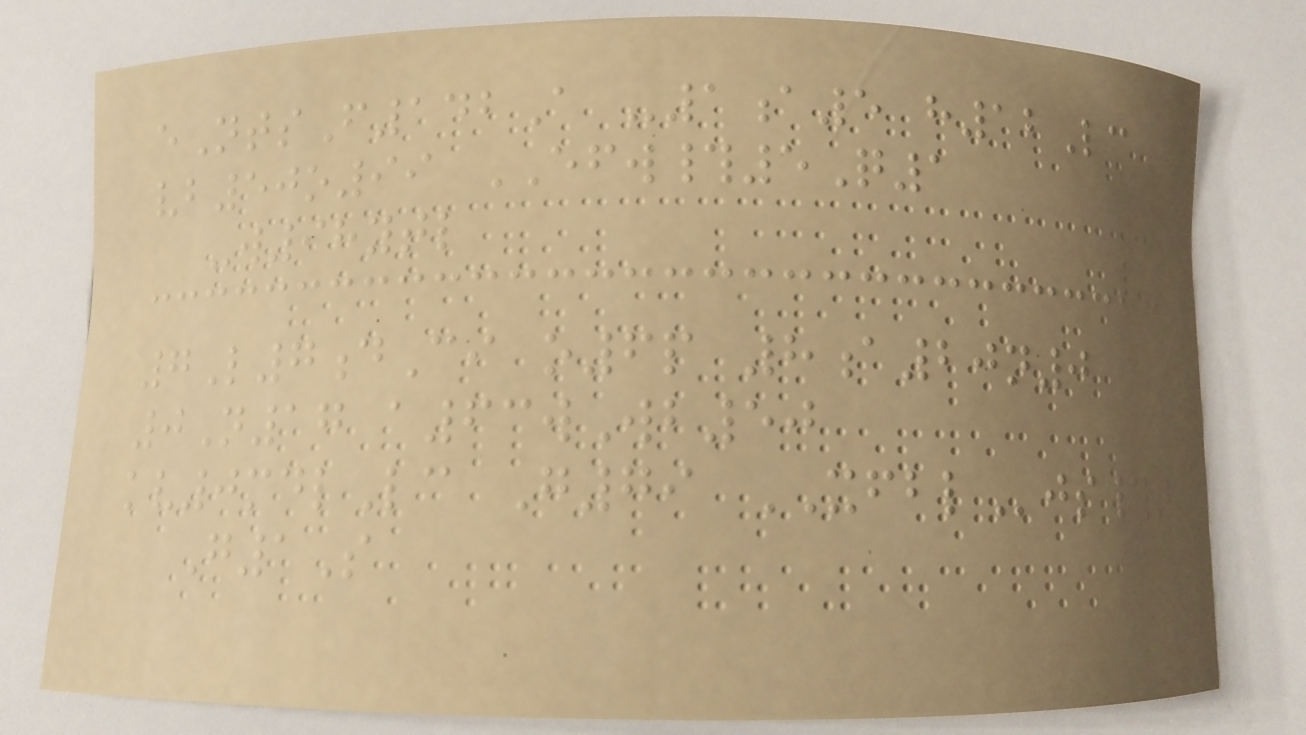eNtsF142A -1a5 h12Lc
vb50o99 EFW#5Q1
-w98ytl
7L7dCi o6p 8a20n0
0N17 a63wWb50
kv0mdlLc G79 XFBLjs#t
G1S
